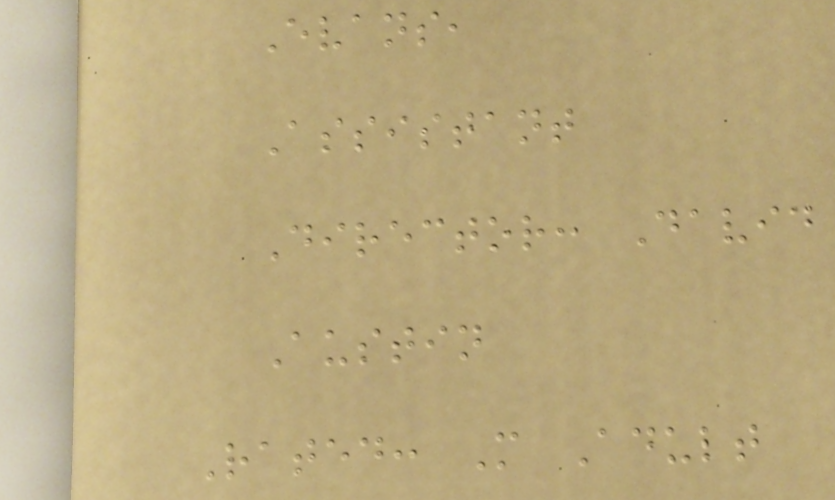Evans,
Assistant
Director: David
Austin
Rated: M Adult
